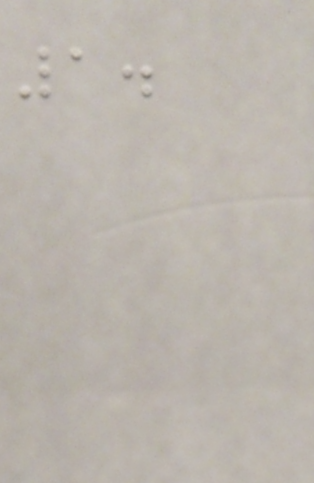1.
